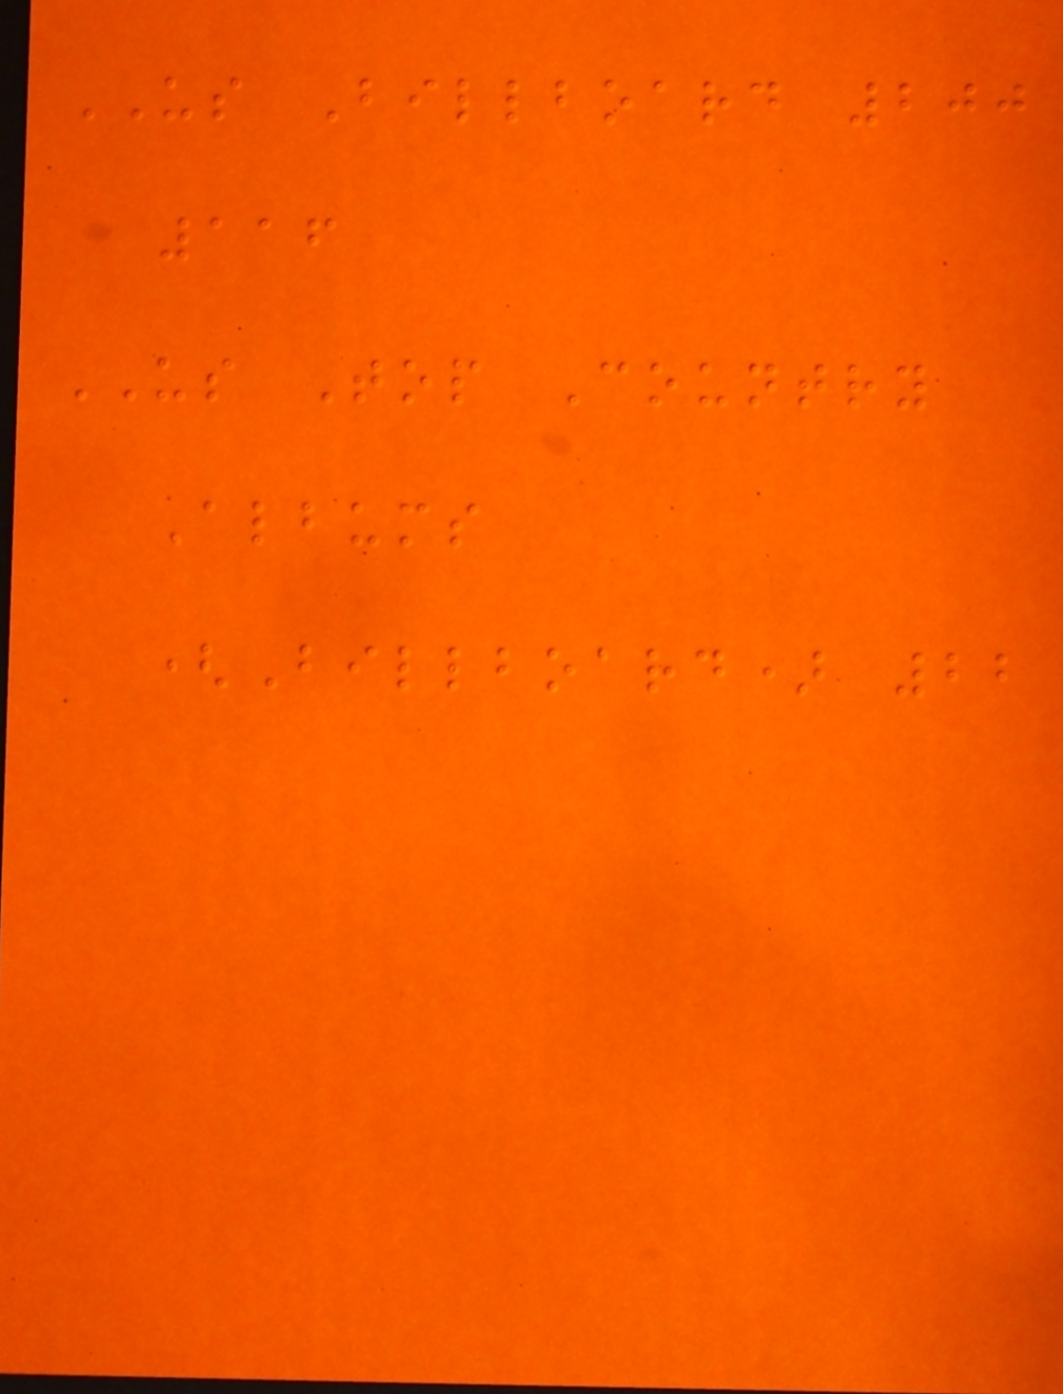US Billboard 200
116
US Top Country
Albums
(Billboard) 22
